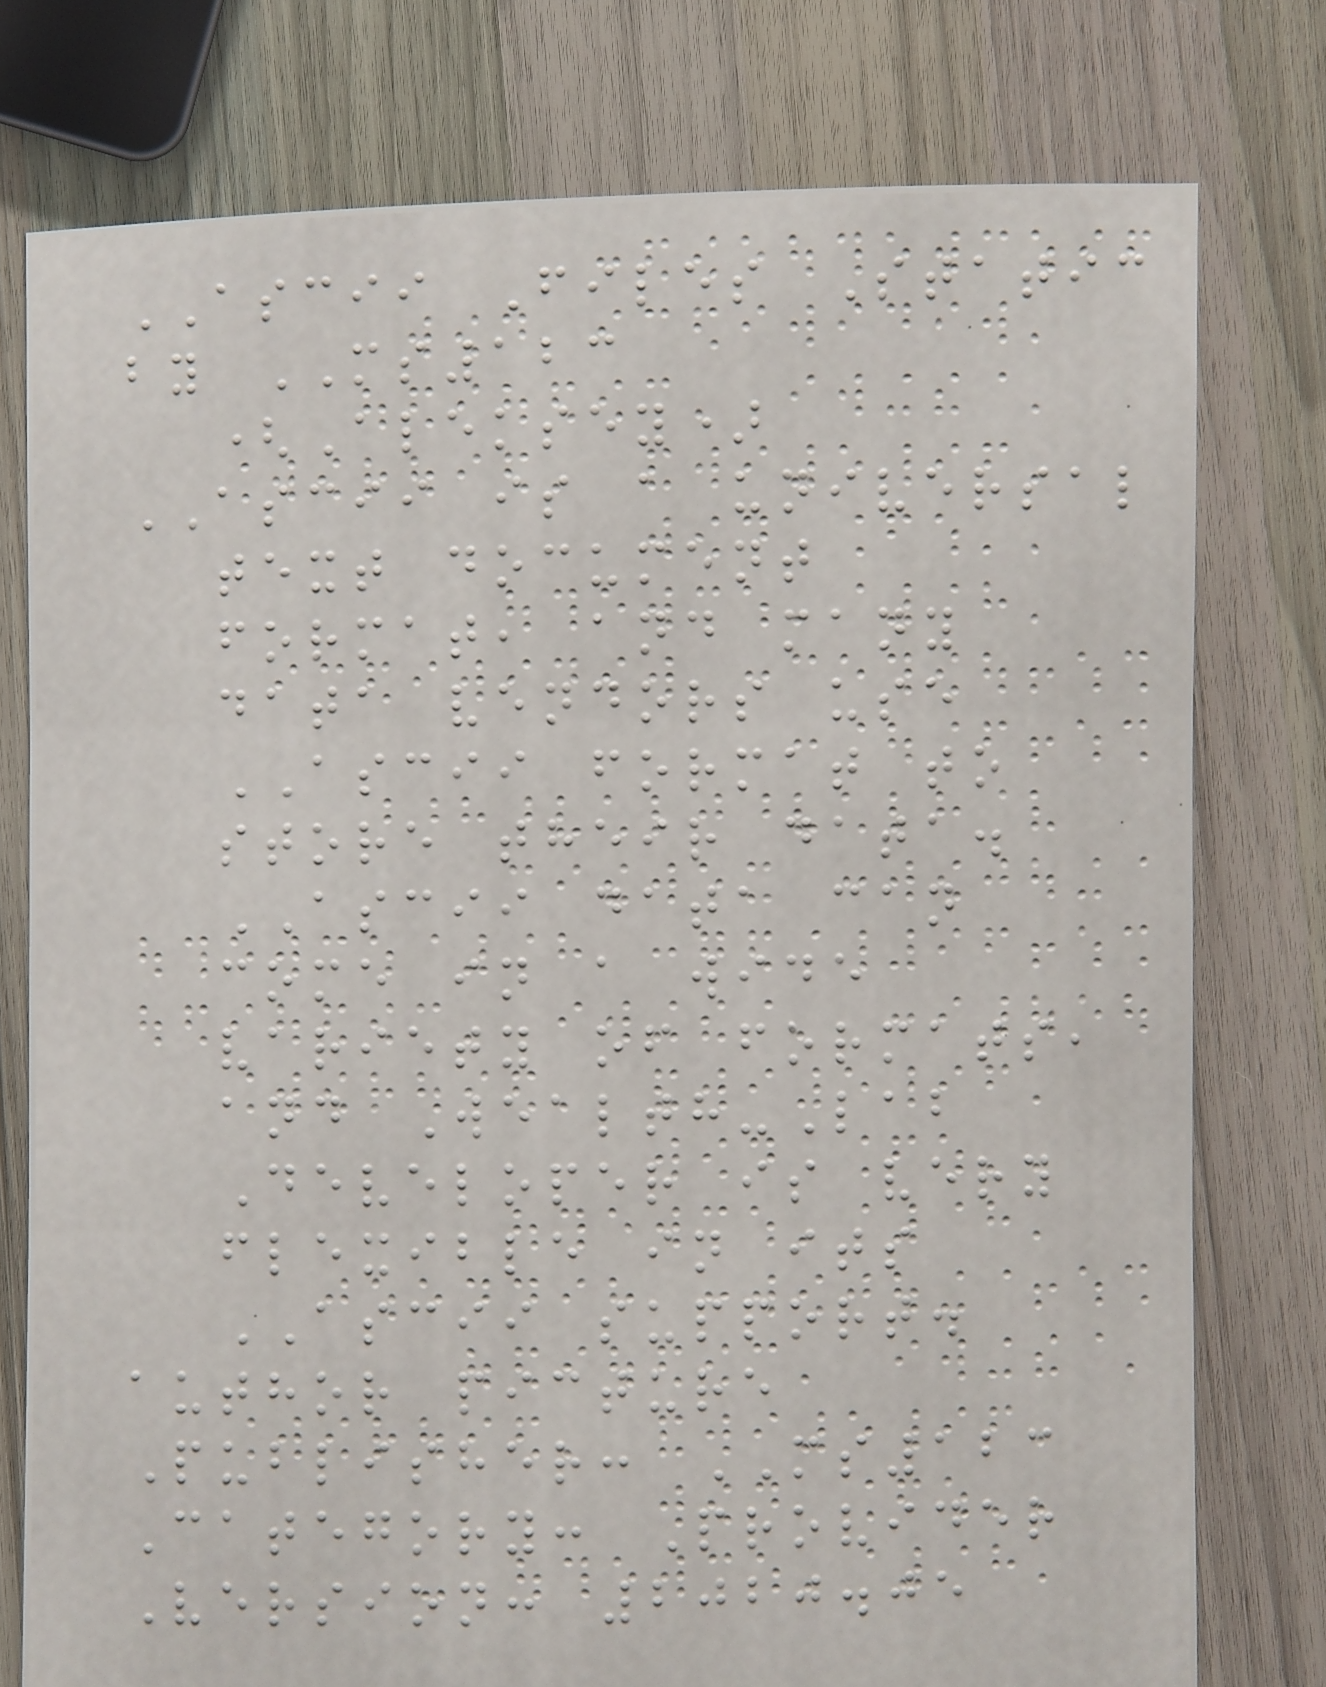ASCII Files Static
by MS123
(Aleksey)
ASCII is a universal
text document
format, and many
data vendors use
ASCII format to
store their data.
ASCII data can
come in a wide
variety of formats,
and Wealth-Lab
Developer is very
flexible in its
ASCII support.
author picture
Publisher: MS123
Category: Provider
Version: 2020.05
